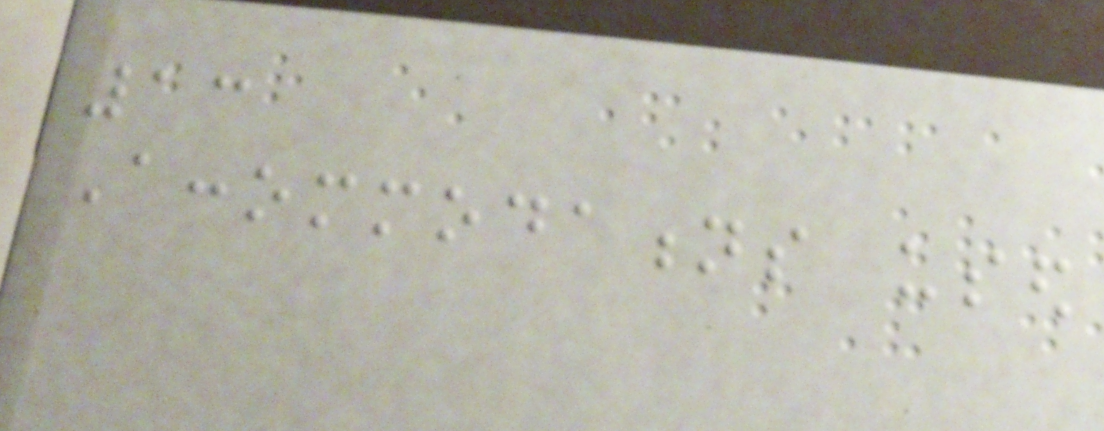13
Accommodations used
